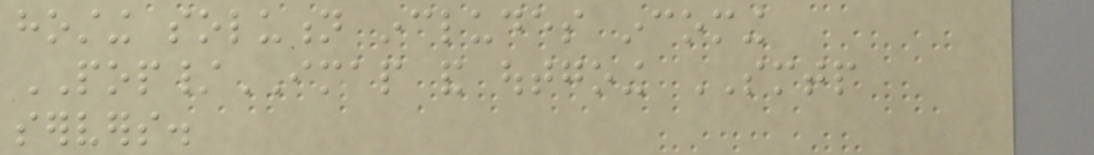hosting solution includes incoming
POP/IMAP and outgoing SMTP
servers.
